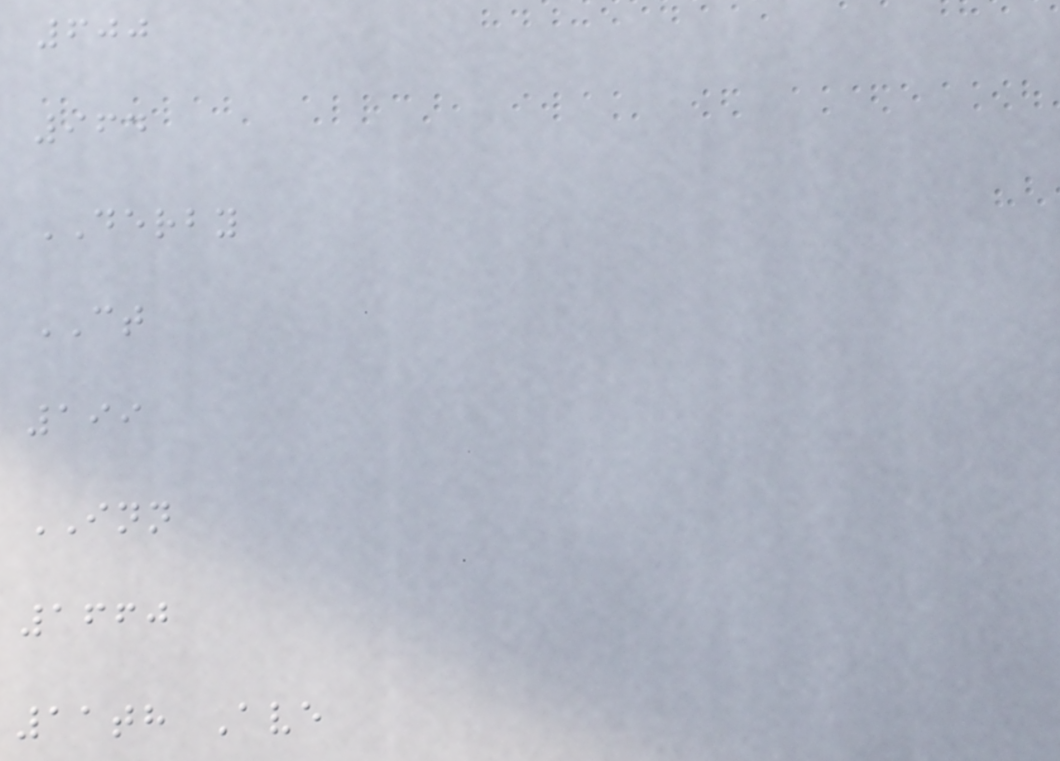600
964
DERBY
CT
199
INN
1660
11th Ave
